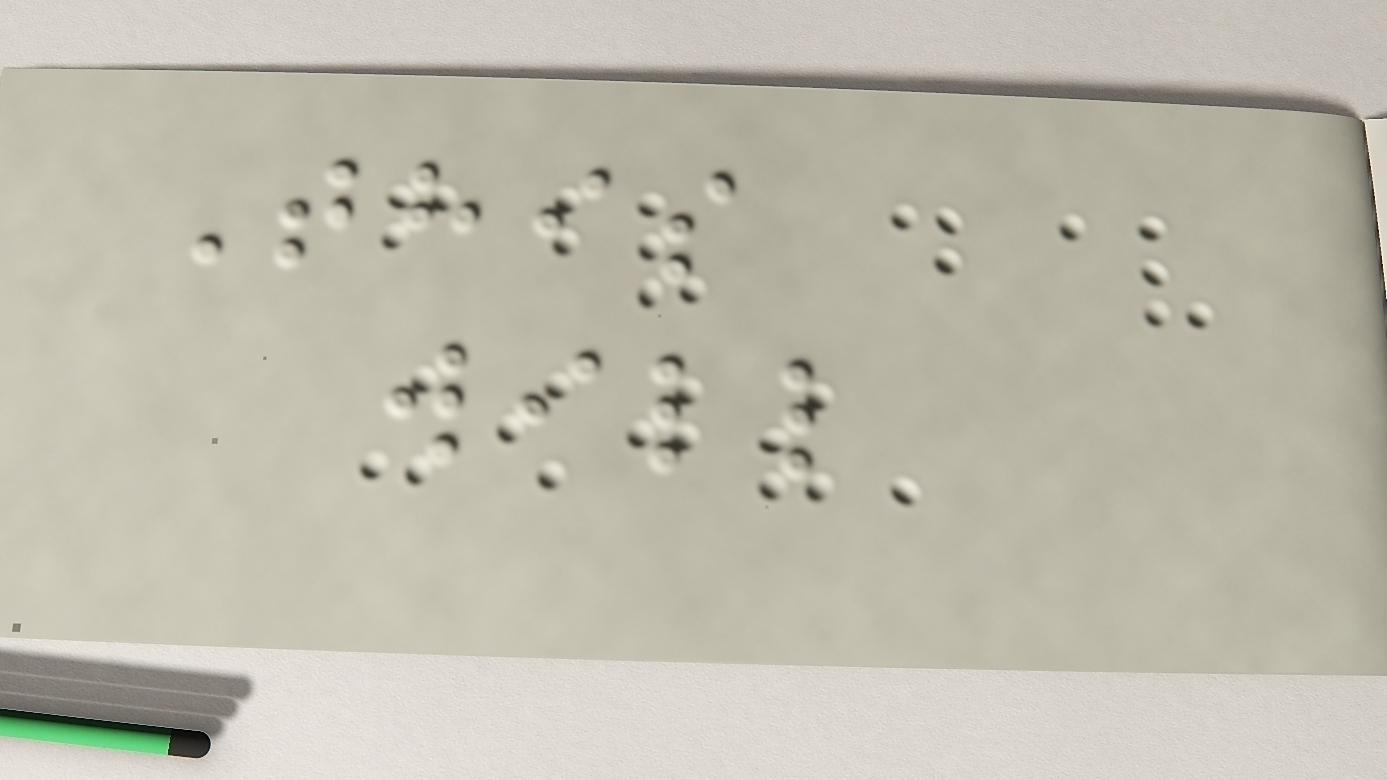This
will
